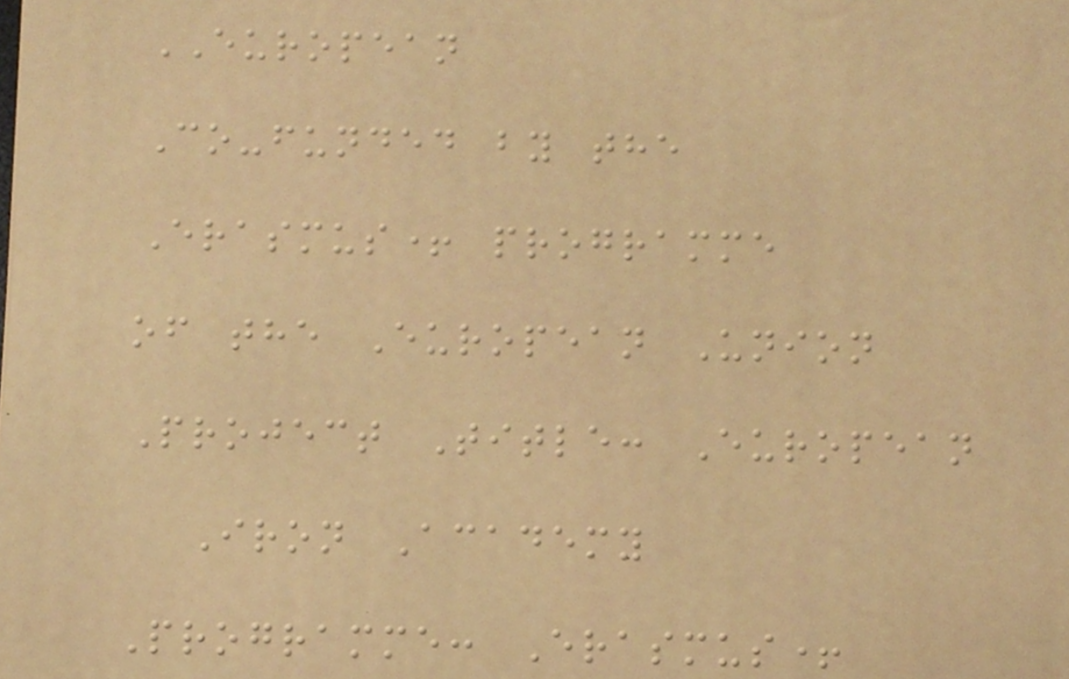EUROPEAN
Co-funded by the
Erasmus+ programme
of the European Union
Project Title: European
Iron Academy
Programme: Erasmus+
